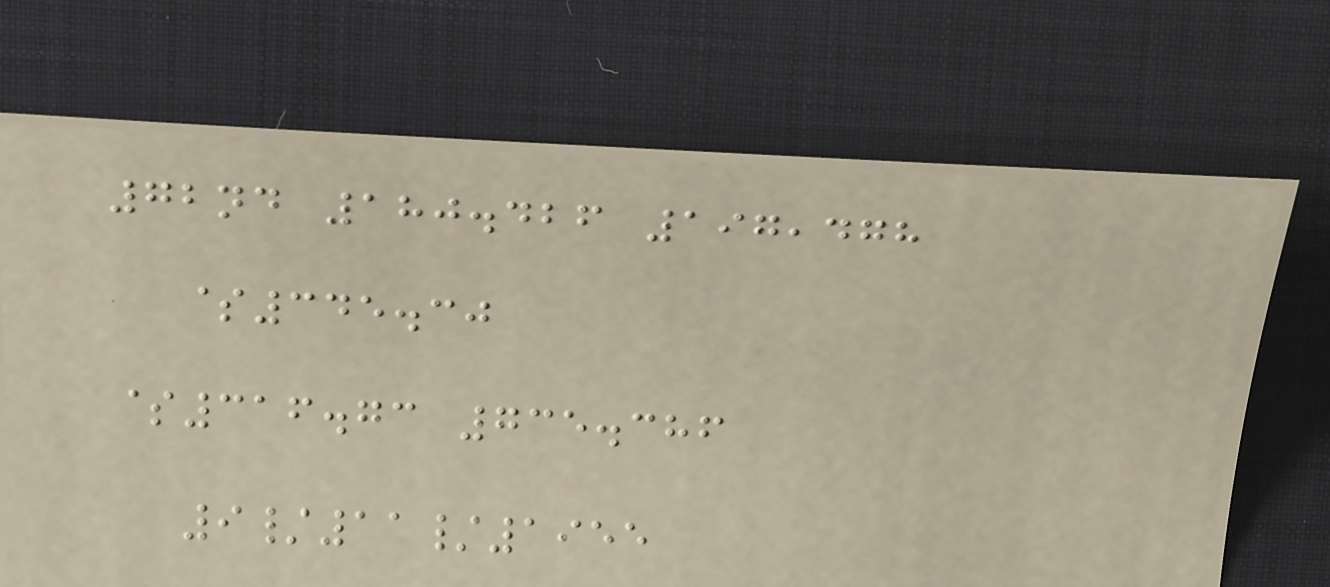72nd 180.426 197,478
$345.30
$316.73 735.386
9/11/1955
